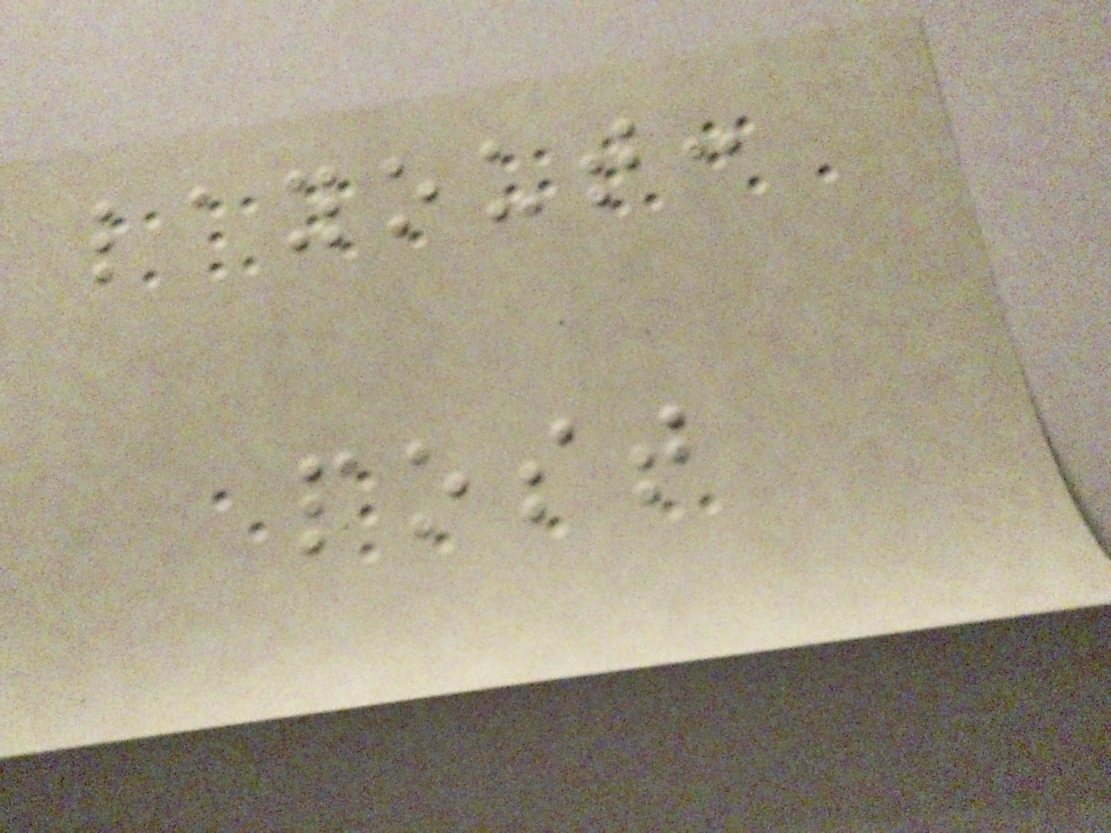layout:
post
